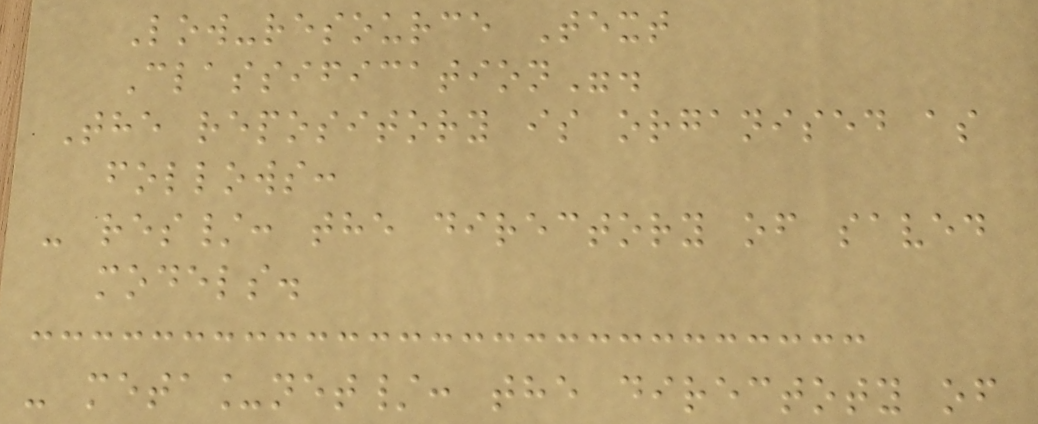Low-resource Text
Classification".
The repository is organised as
follows:
- res/: the directory of saved
models.
- meta_net/: the directoty of
